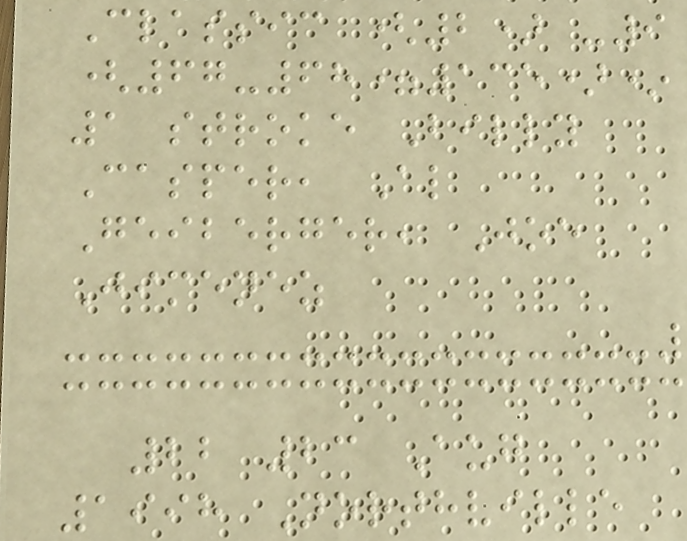Classic (2) -9
(67-68=135)*
1 stroke Billy
Casper, Al
Geiberger, Joe
Jimenez
22 23 Aug
1998 Northville
